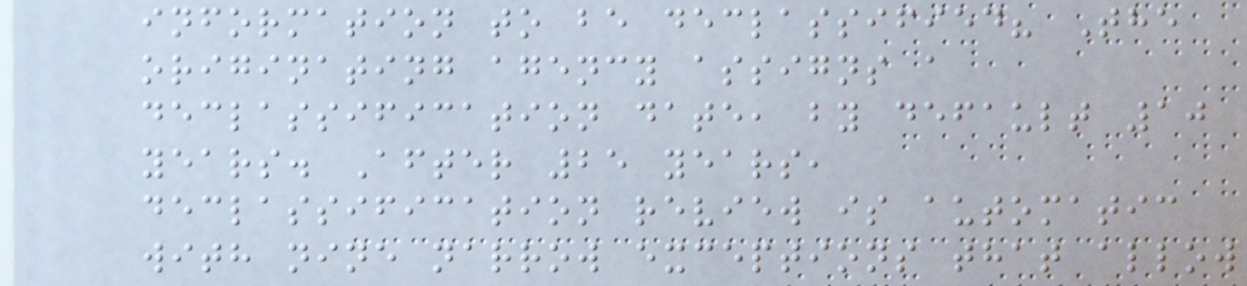information to be declassified? The
originating agency assigns a
declassification date, by default 10
years. After 25 years,
declassification review is automatic
with nine narrow exceptions that allow
